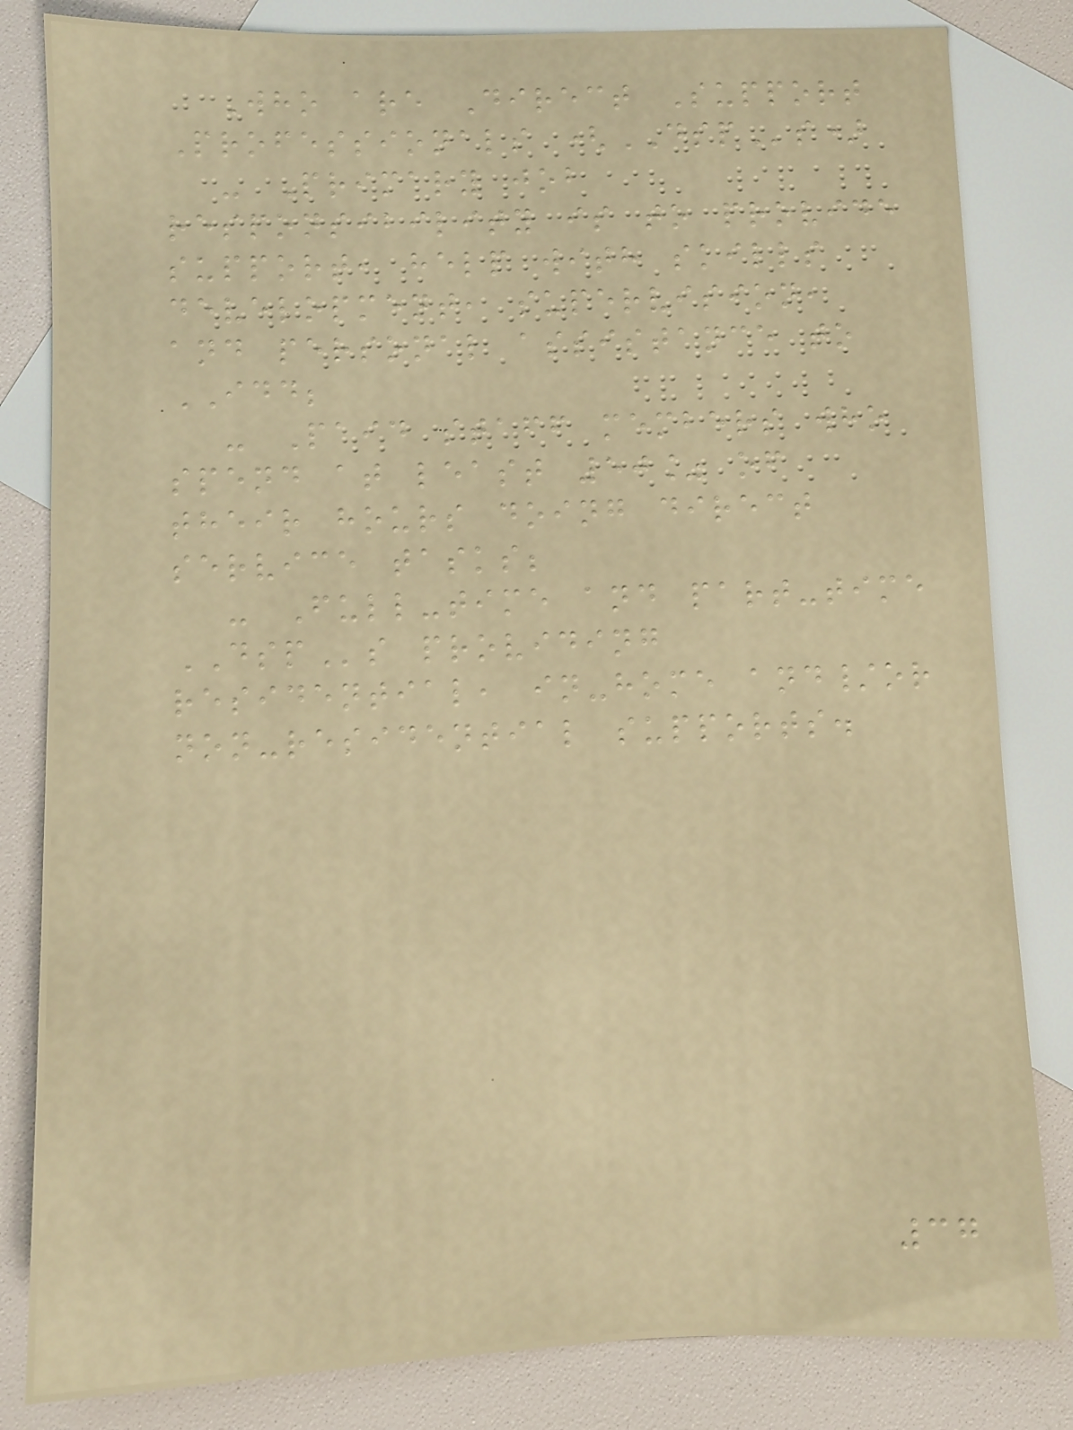Who are Direct Support
Professionals (DSPs)
- Primary job
responsibility is to provide
support, help with skills
development, supervision,
and personal assistance to
IDD;
- Paid staff members who
spend at least 50% of
their hours doing direct
service tasks;
- Full-time and part-time
DSPs providing
residential, in-home and/or
non-residential supports.
37
